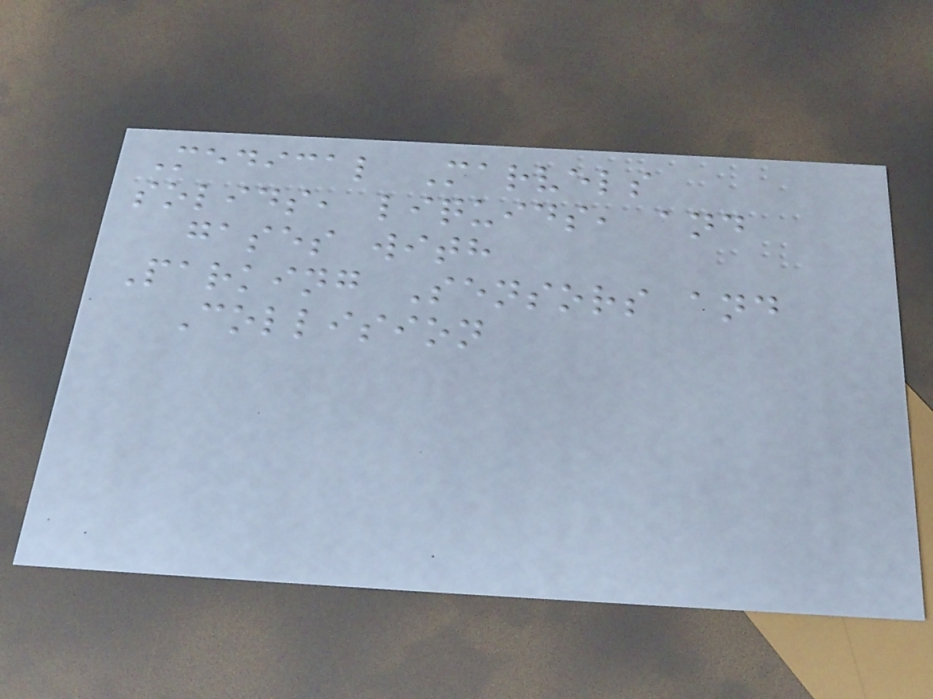Medical Marvels
solids, liquids, and
gases with
Parking Sensors and
Collision
